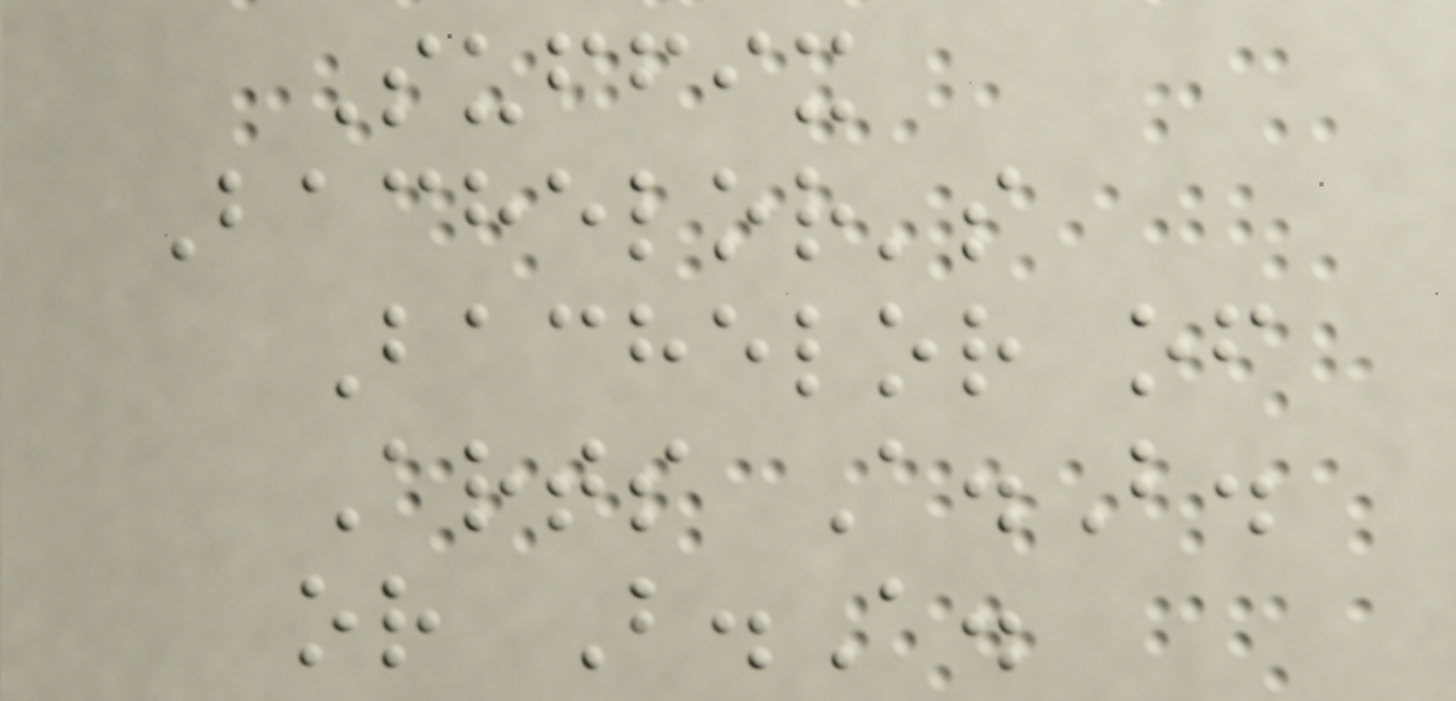Suffix
Bachelor's
Bachelor of
Arts A.B.
or B.A.
